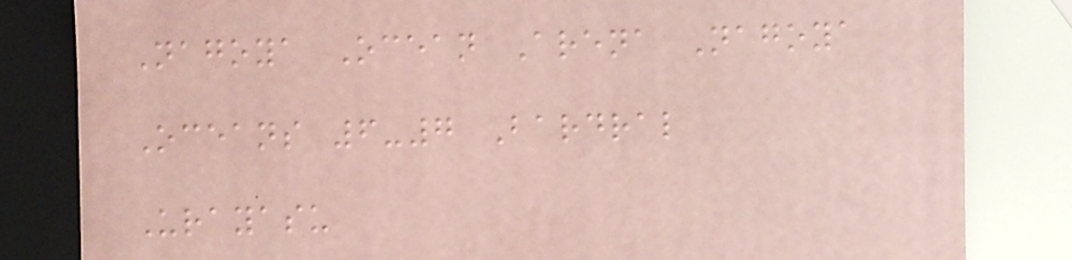Nagoya Ocean Arena Nagoya
Oceans 6-7 Bardral
Urayasu
